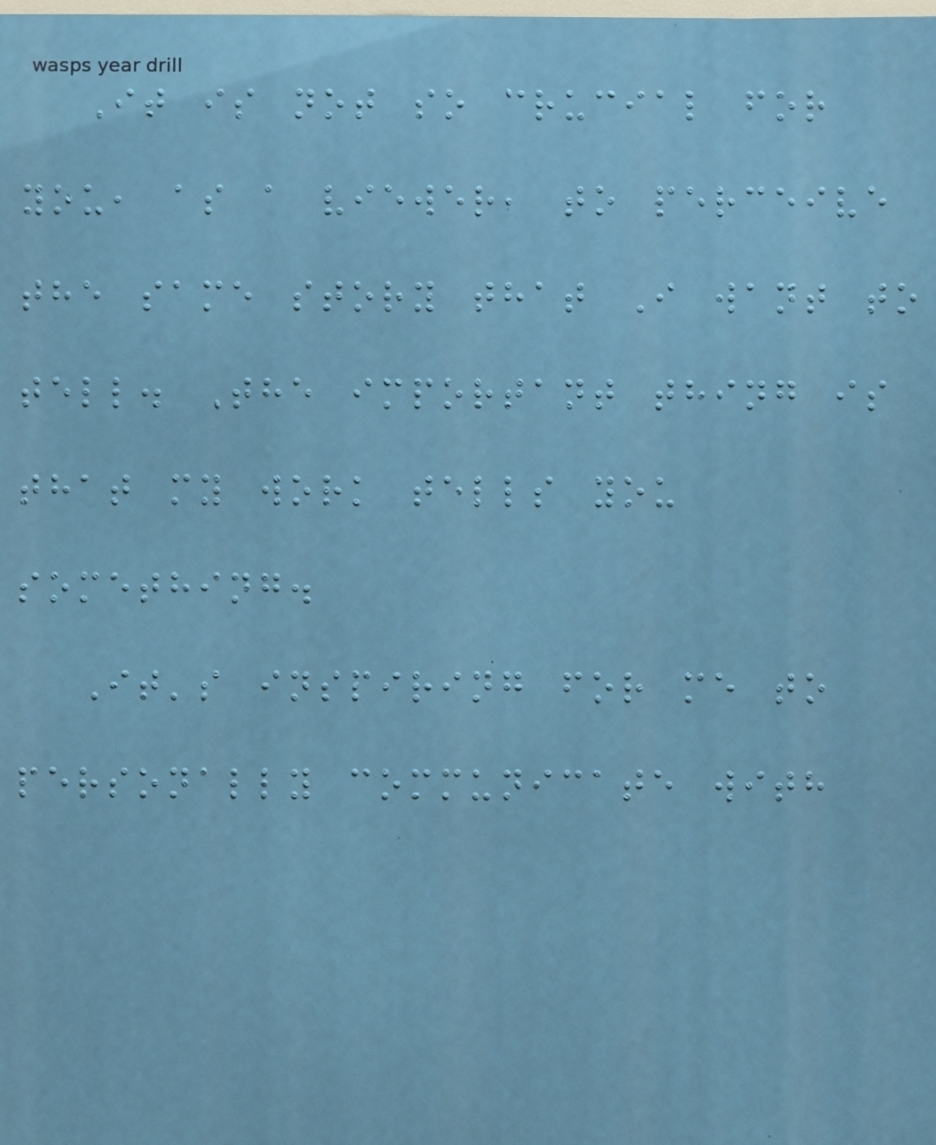It is not so crucial for
you, as a viewer, to perceive
the same story that I want to
tell. The important thing is
that my work tells you
something.
It's inspiring for me to
personally communicate with
